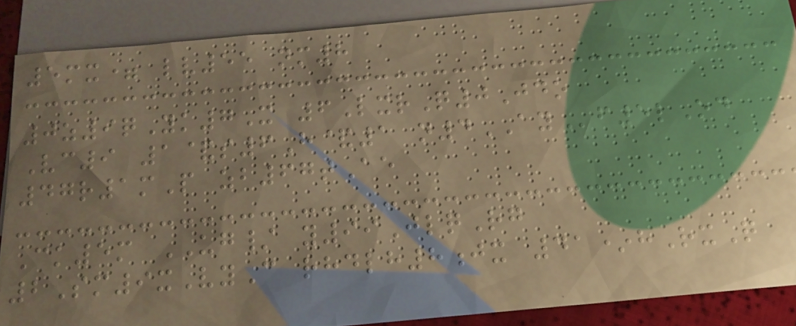5mx= lv55 nm8
0z9qYk7X 6LxrQ0Jdo
Vc9 1&s6H&1 n4AYf5lOd
47r1mP zb67tAe
Ck5m UG/ y99JlqRg
2Sm9xVyC rhdlh8jx 41*hRxQ
